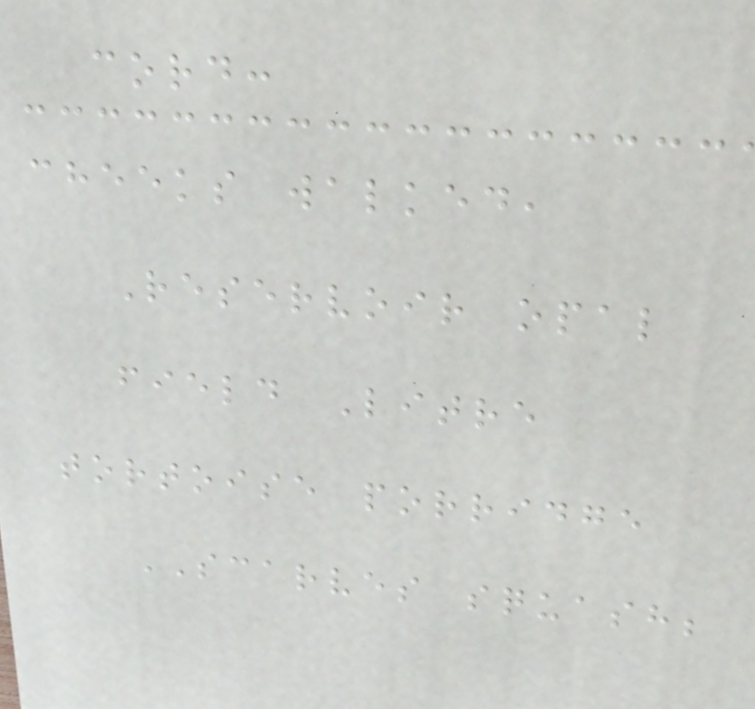cord:
cheeks walked,
Reservoir opal
field Litre
tortoise porridge
SCARVES squash;
